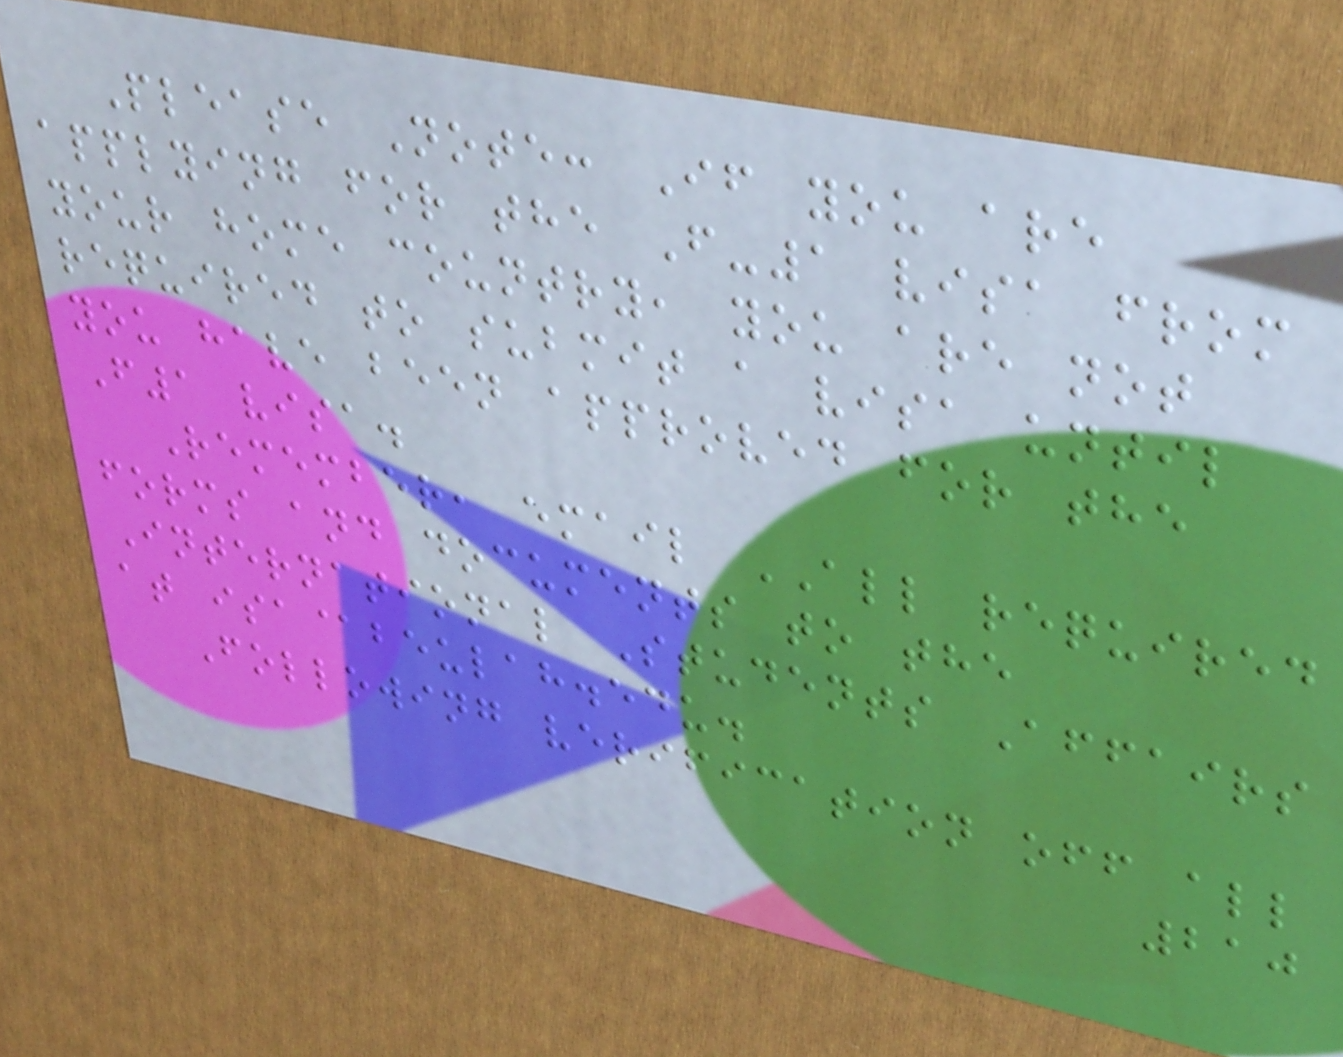Please Note: If you are
applying for the F-1 visa from
your home country, you are not
required to submit a visa until
you have been approved for the
F1 visa.
Remember, email ALL required
forms and documents to the
International Students Affairs
at isa@beulah.edu.
Following verification off all
210
